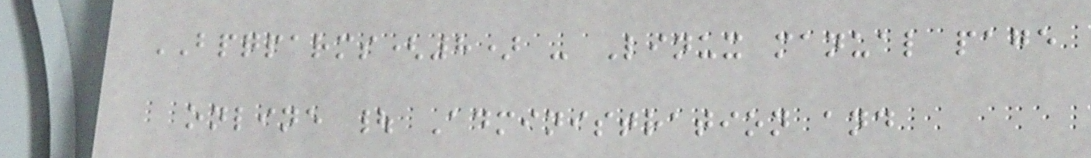BPQPARMS(8) - Linux manual page
online | Administration and
